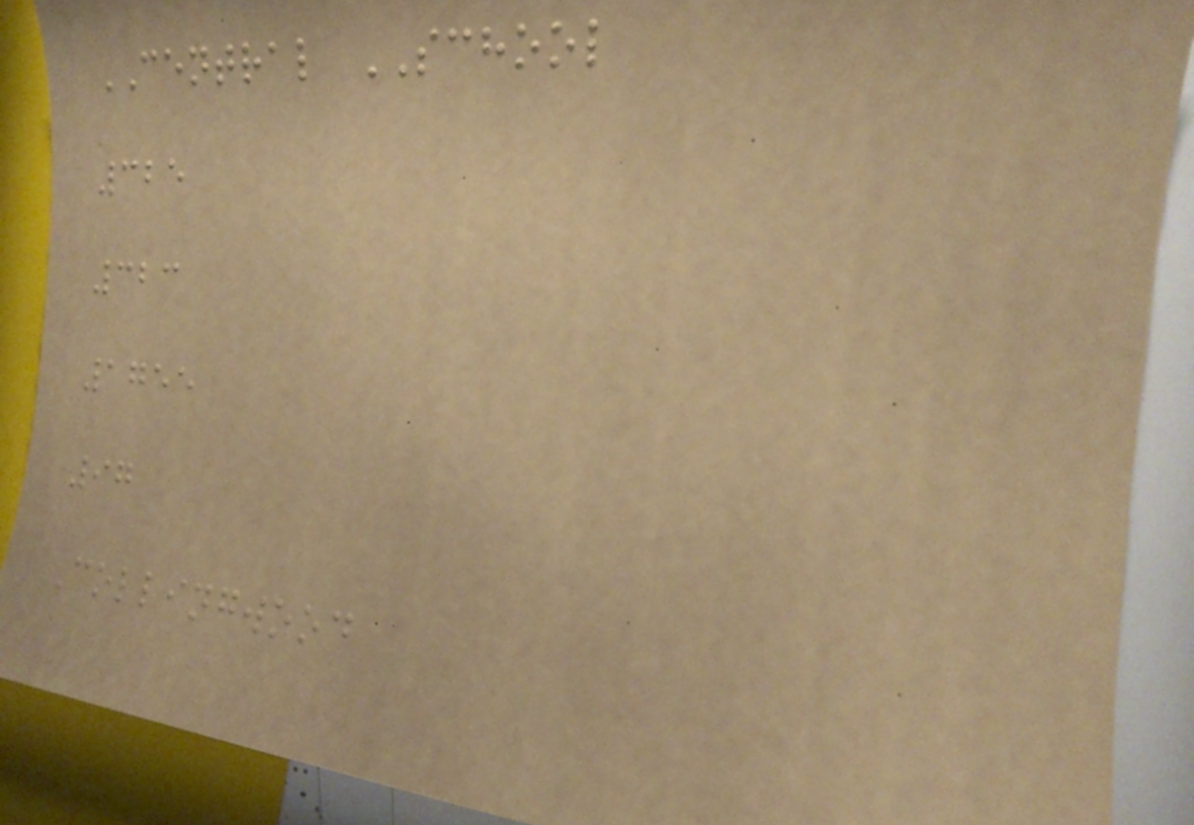CENTRAL SCHOOL
325
323
1755
97
Collingwood
